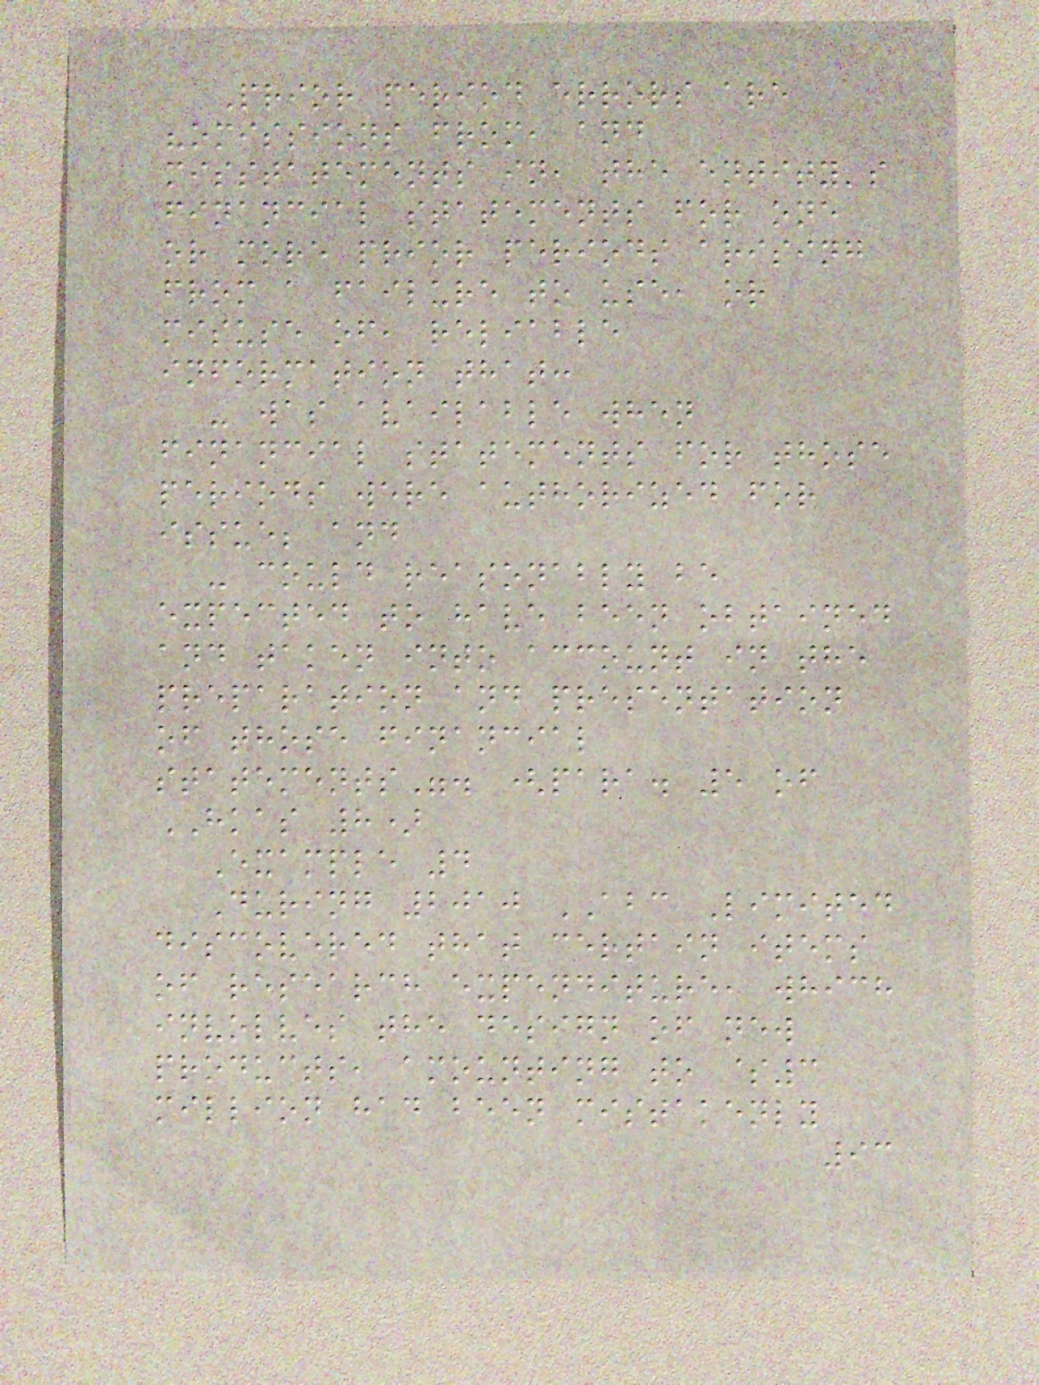Prior period errors are
"omissions from, and
misstatements in, the entity's
financial statements for one
or more prior periods arising
from a failure to use, or
misuse of, reliable
information that:
- was available when
financial statements for those
periods were authorized for
issue; and
- could reasonably be
expected to have been obtained
and taken into account in the
preparation and presentation
of those financial
statements". (para. 5 of
HKAS 8)
Example 4
During 2010 ABC Limited
discovered that certain items
of research expenditure, which
involves the design of new
products, amounting to $3
million had been mistakenly
93
